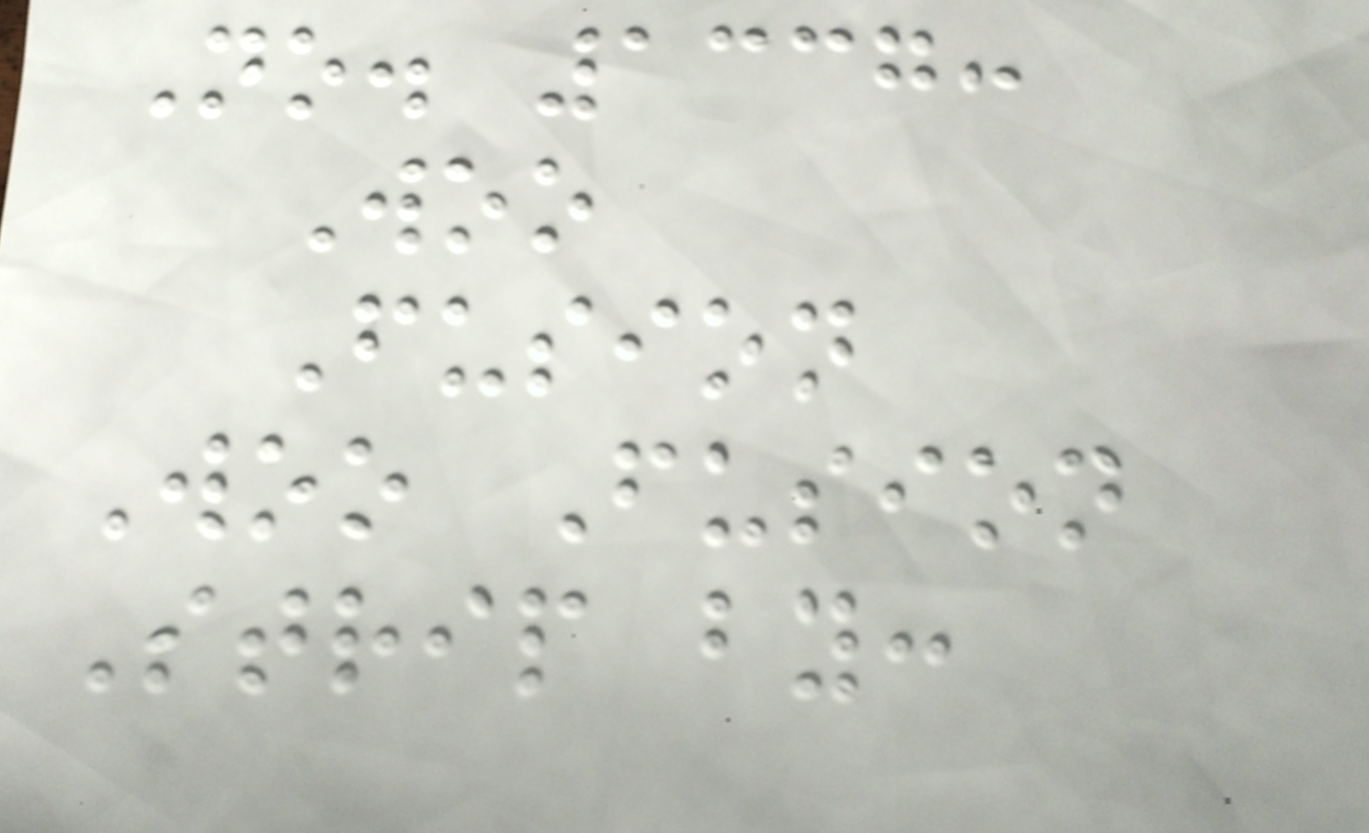No. 1337:
Woo
Fusion
Woo Fusion
Strip by:
